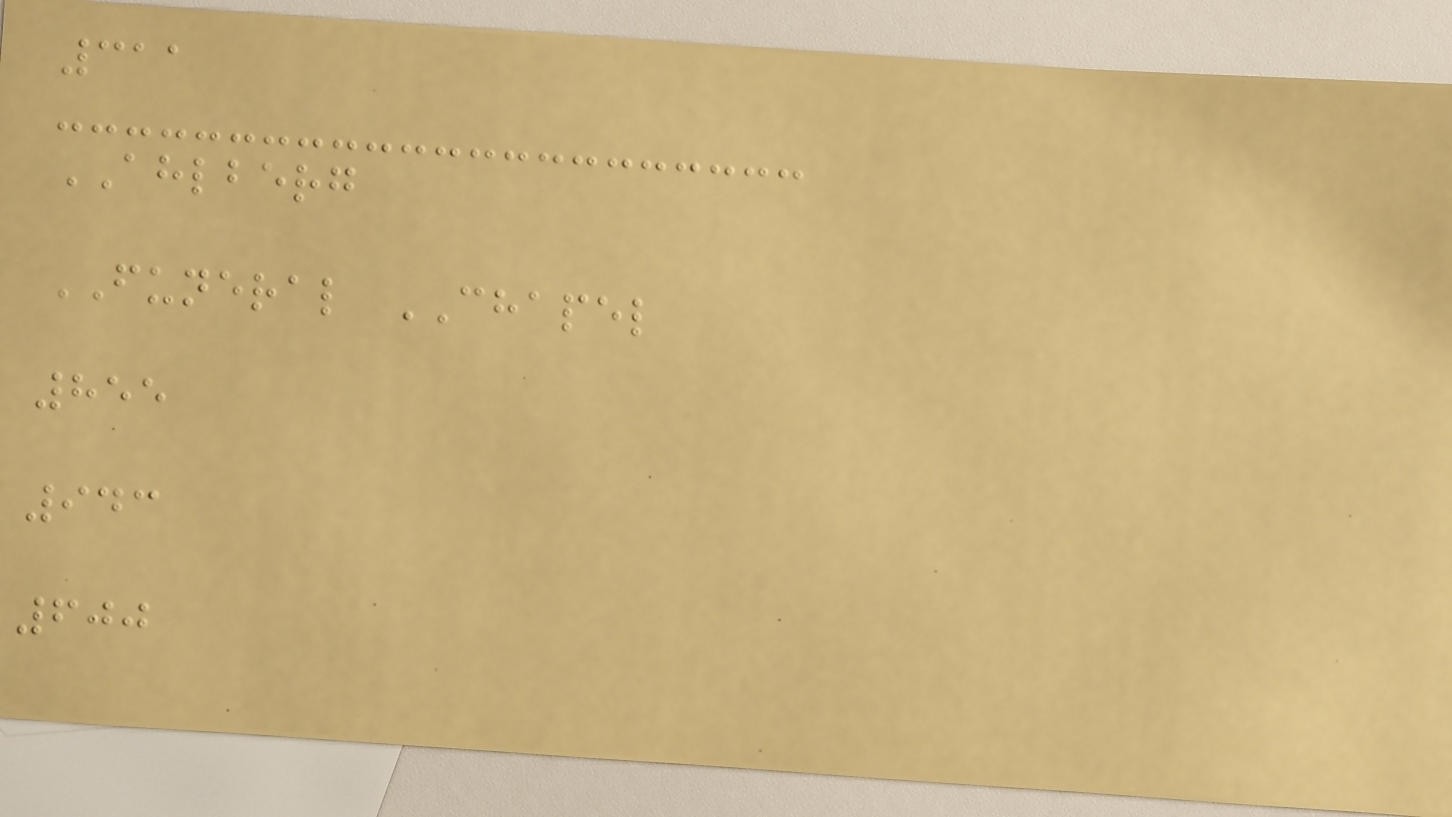311
AHLBERG
FUNERAL CHAPEL
855
943
600
